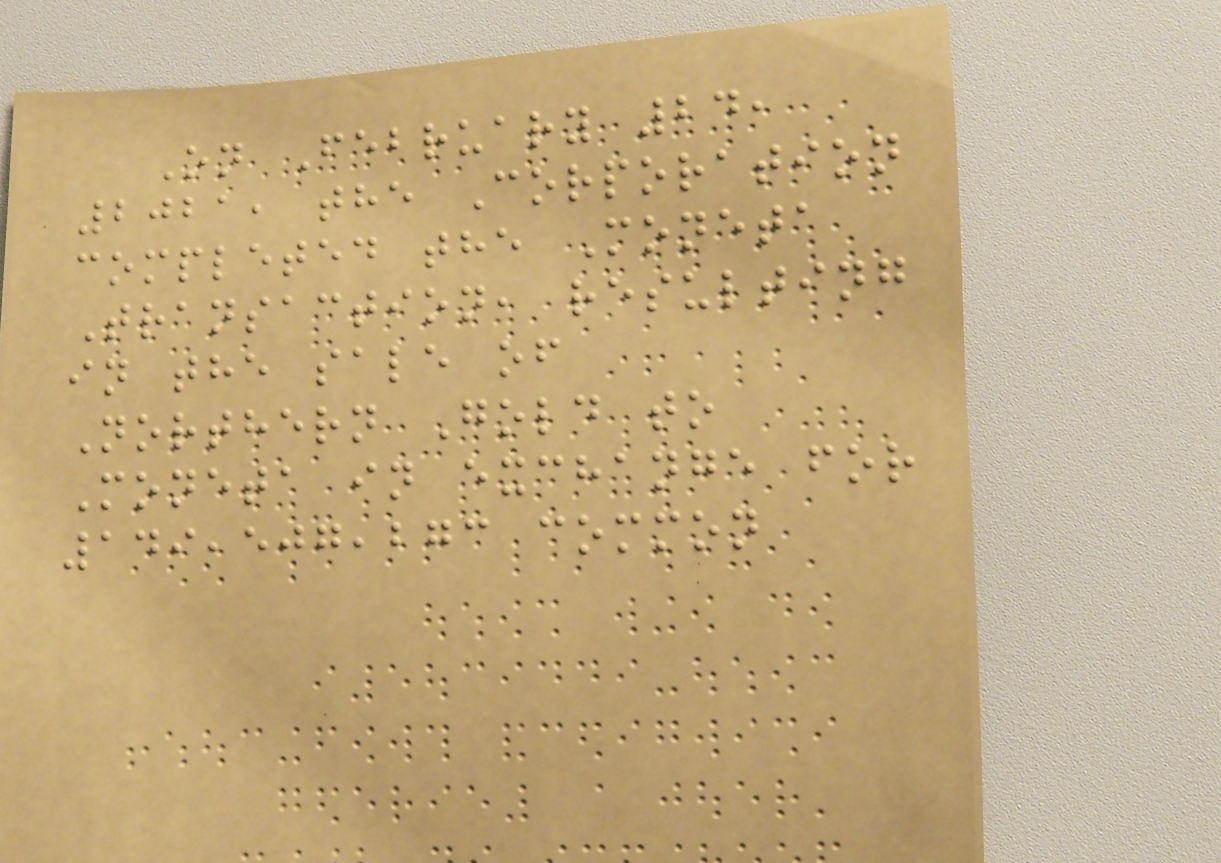On February 24,
2021, the Corporation
completed the Moneta
Transaction, resulting
in the sale of
Northern Gold to
Moneta in exchange for
149,507,273 common
